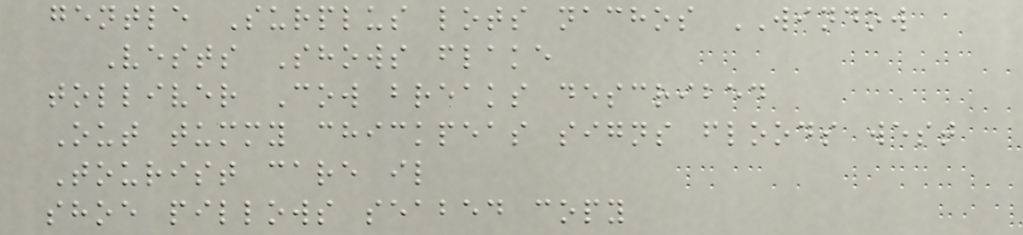gentle Surplus lots nachos WINDOW
Vests Shows flake
tolliver Cow breaks described
Out tummy chickpeas signs floods west
Tourist care il
shoe pillows seabed copy
